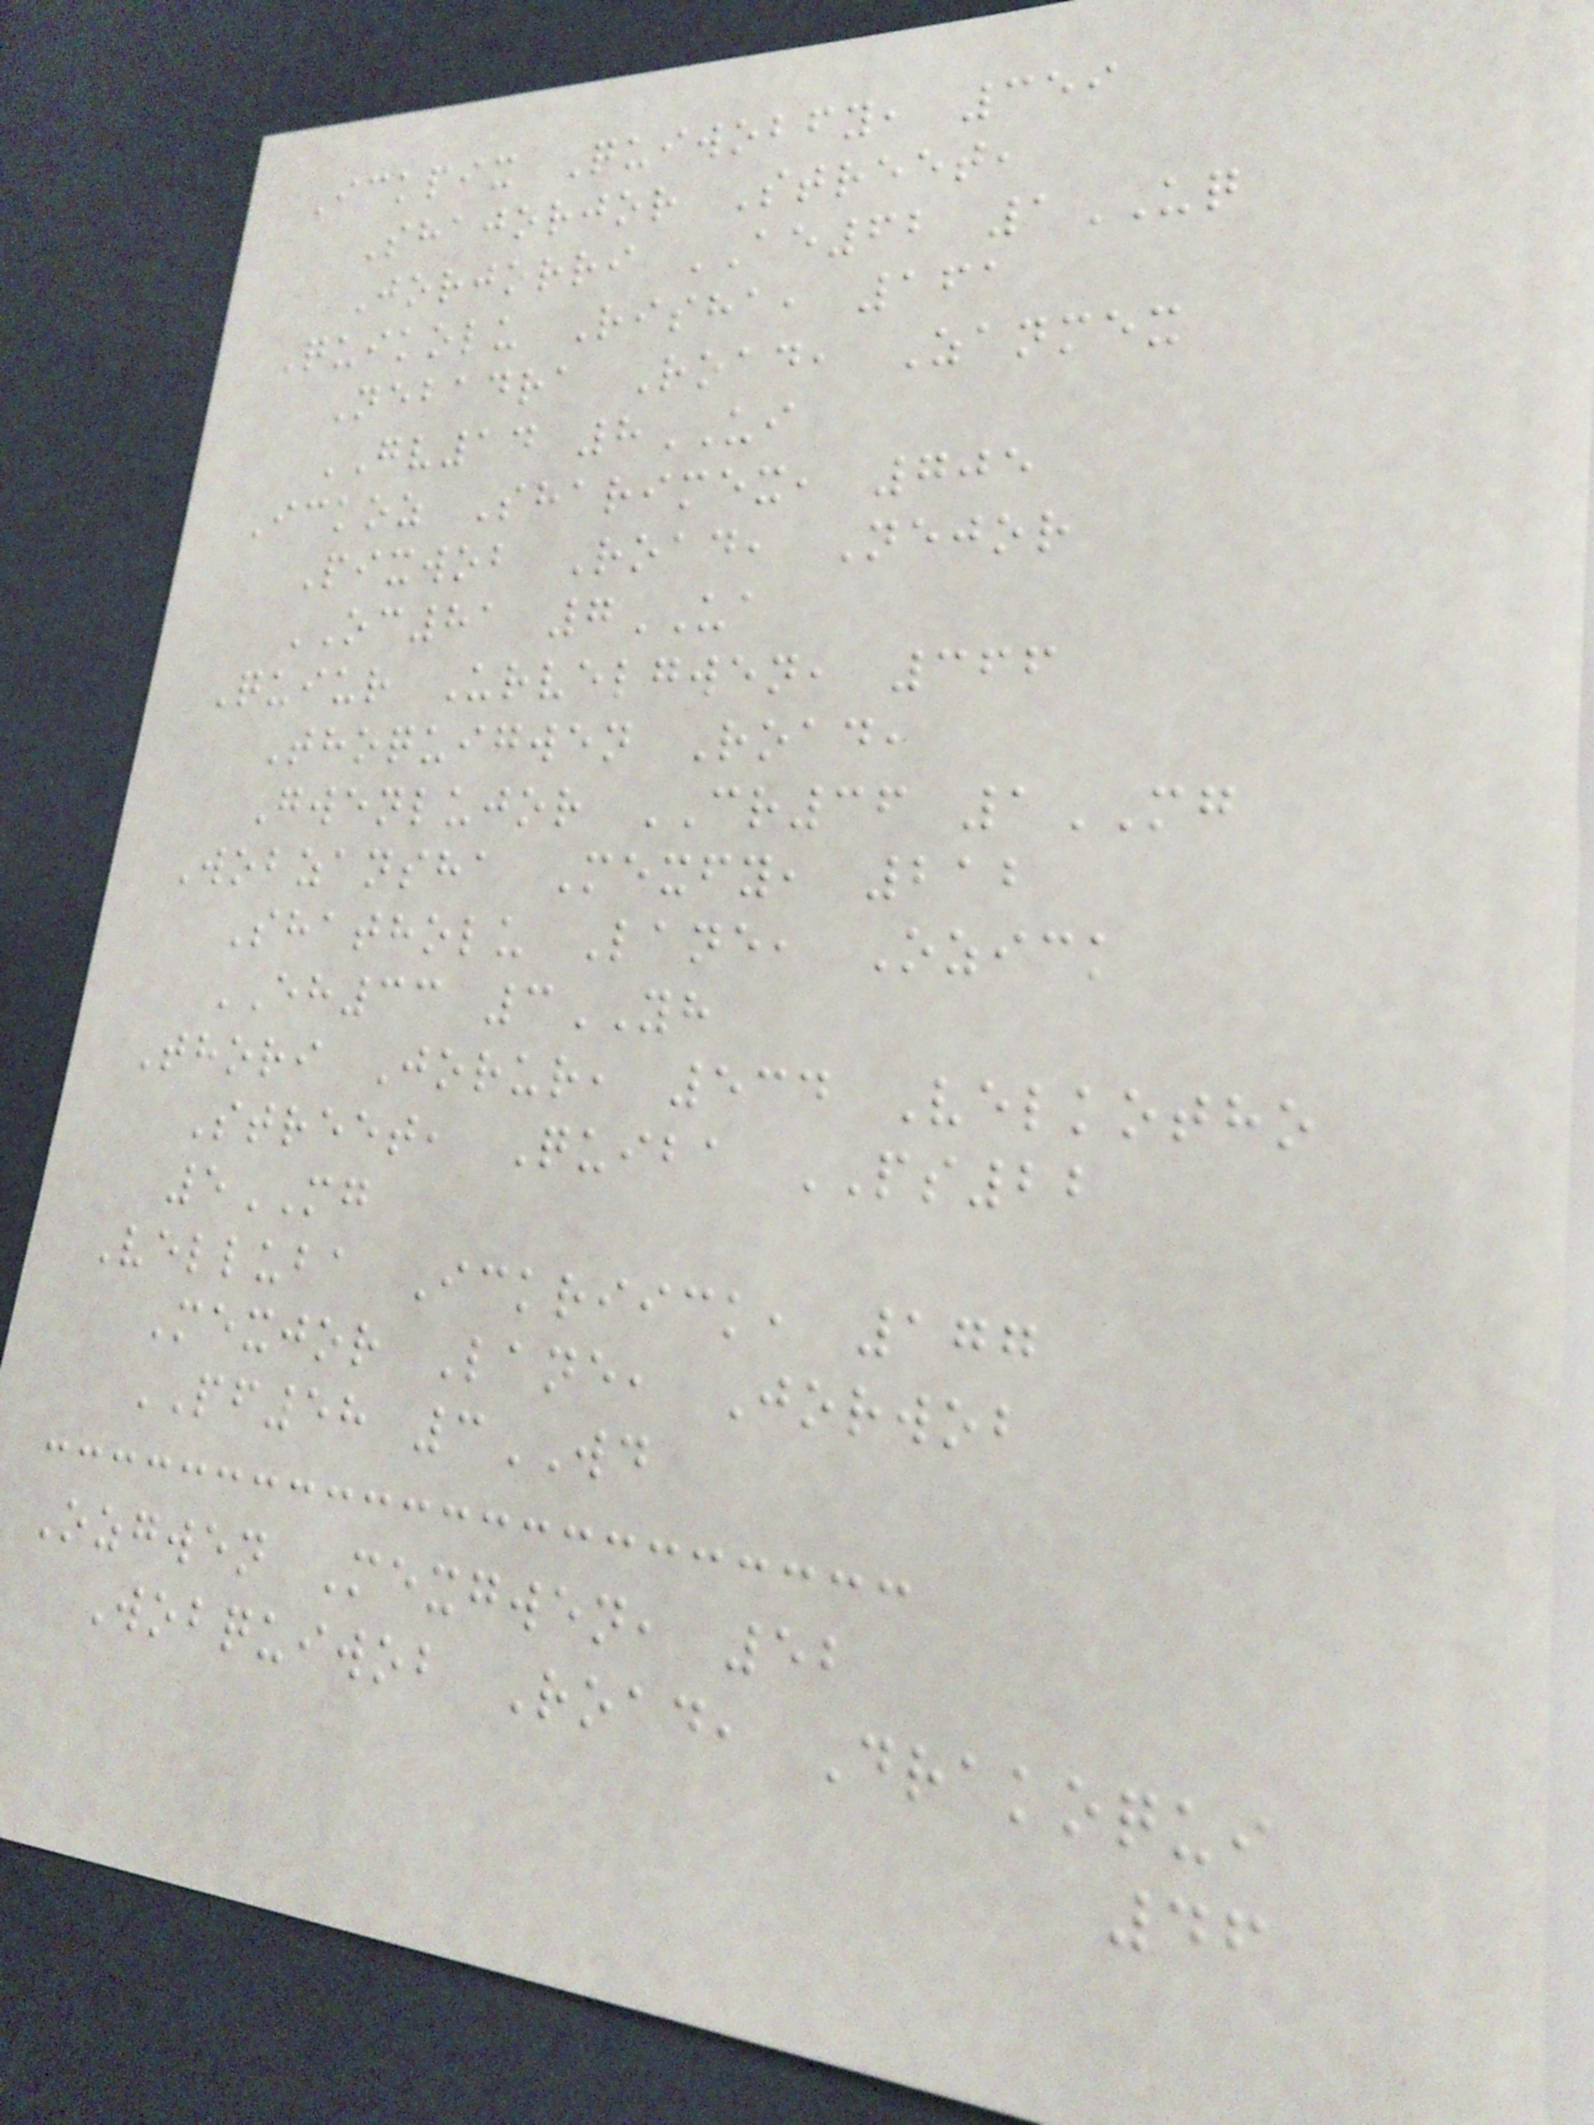Ickpix Quiwobfy, 359
Shajorjor Street,
Jorjorri AE62 1UQ
Quikolu Risha, 161
Nebadra Road, Zanmex
GV14 8UI
Ickoz Sharimex, 705
Pixwob Road, Nejor
OC81 7UA
Quiur Urvelgwen, 366
Thoquigwen Road,
Gwenlujor CR36 1MG
Wobzansha Mexfy, 212
Shatholu Lane, Ozick
EH33 3YH
Thori Jorur, 534 Velkotho
Street, Quiba PS22
5MG
Velluba Ickriick, 177
Mexjor Lane, Jorwob
PF58 3WD
Ozgwen Mexgwen, 52
Wobquiwob Road, Drakoqui
46
